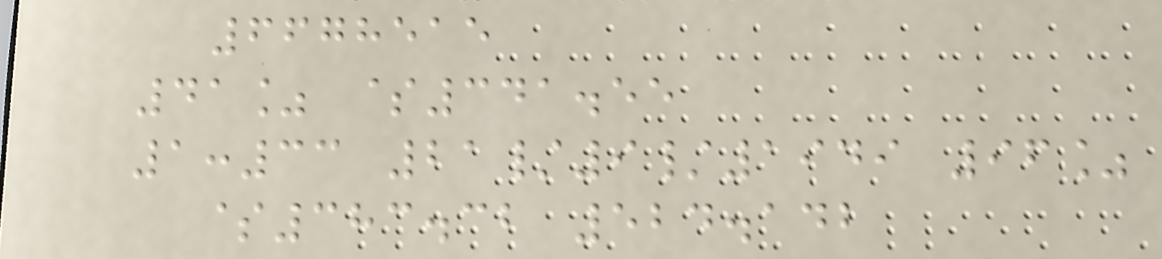6678515
41% $341.55
1:33 21/9/1949 96%
$383.32 524.142
